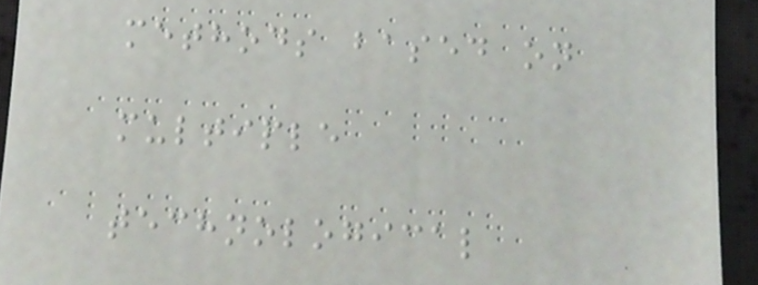methods based on
multiple
technological
